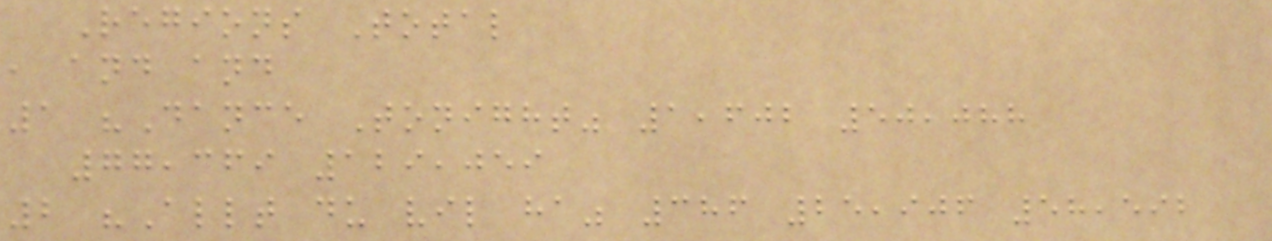Regions Total
, and and
1 "Dance Tonight" 1,602 50,088
77,369 129,059
2 "Allt du vil ha" 386 25,906 58,592
